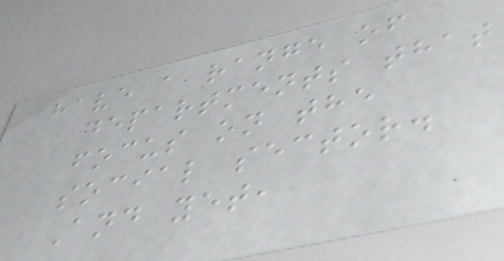have a range of
departments that
focus on the
social sector.
And yet,
